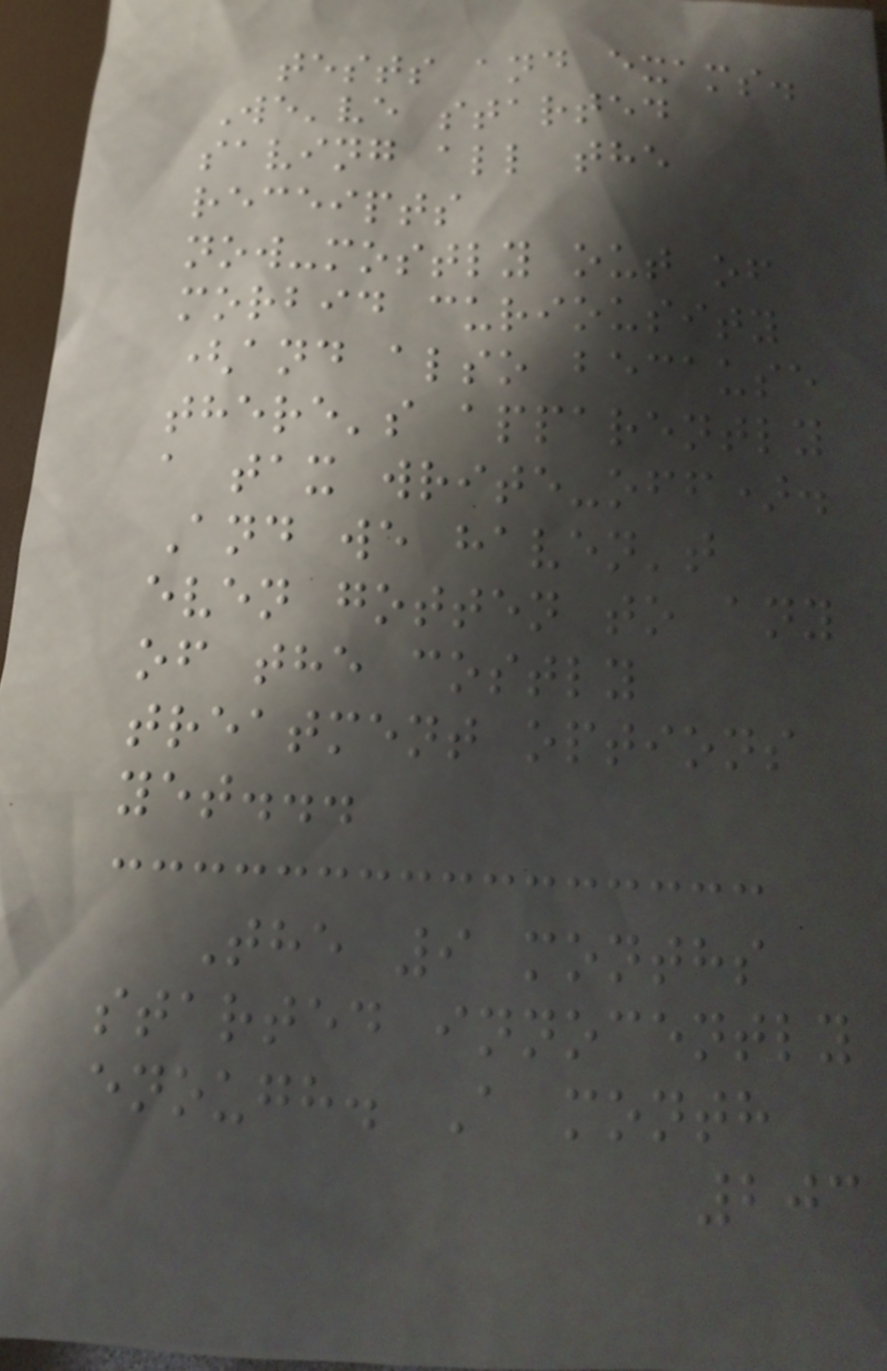tests and exams.
We've started
saving all the
receipts
now-mostly out of
morbid curiousity
(and also because
there's apparently
a tax write-off).
And we haven't
even gotten to any
of the costly
treatment options
yet...
The 9 months
started innocently
enough. A month
203
